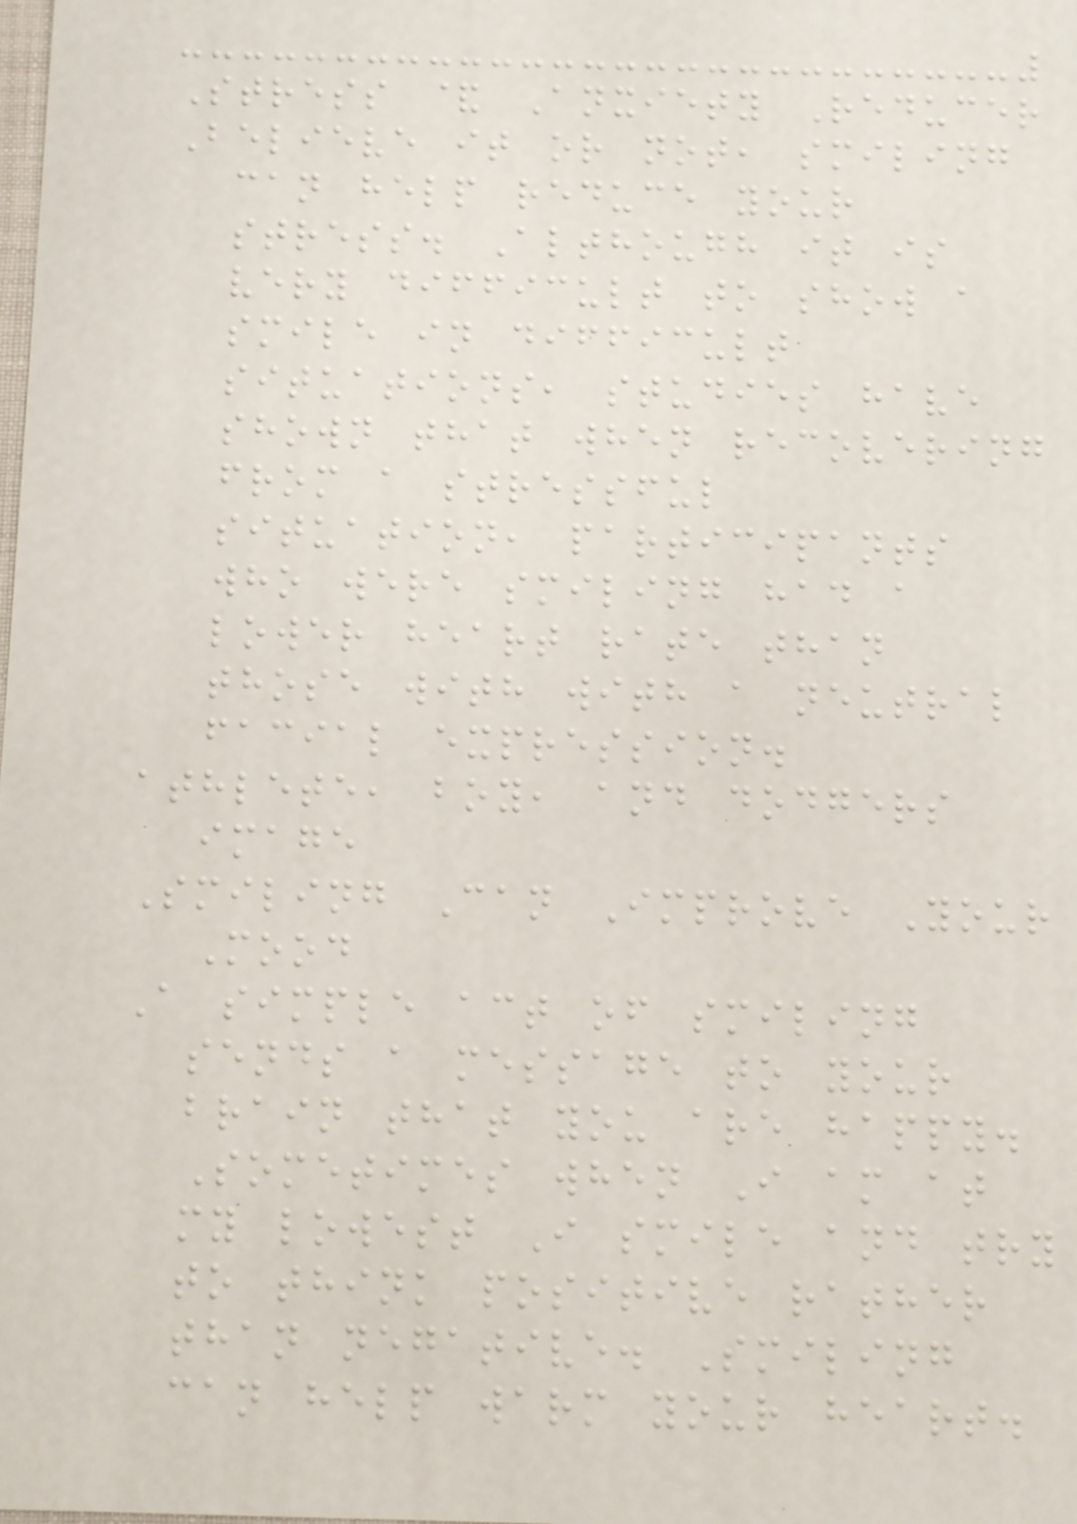Stress & Anxiety Reducer
Believe it or not, smiling
can help reduce your
stress. Although it is
very difficult to show a
smile in difficult
situations, studies have
shown that when recovering
from a stressful
situation, participants
who were smiling had a
lower heart rate than
those with with a neutral
facial expression.
athlete, boy, and dodgers
image
Smiling Can Improve Your
Mood
A simple act of smiling
sends a message to your
brain that you are happy.
Sometimes when I am at
my lowest I smile and try
to think positive rather
than negative. Smiling
can help warm your heart.
